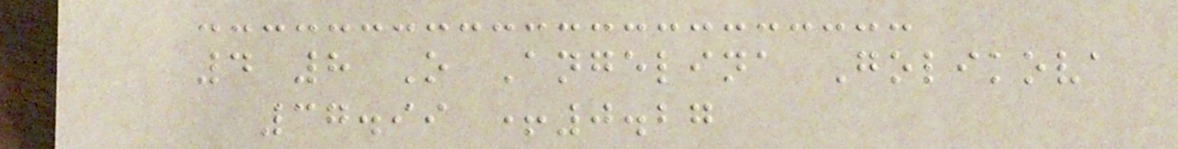4 8 O Angelina Golikova
37.99 +0.27
